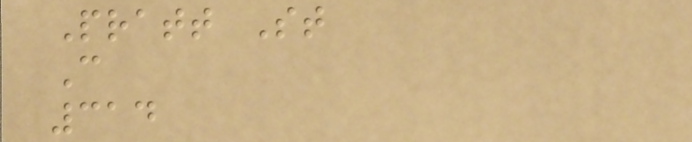Pratt St
C
314
